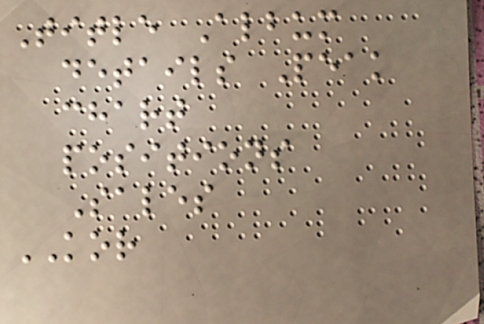Title Album
details Peak
chart
positions
Sales
KOR
